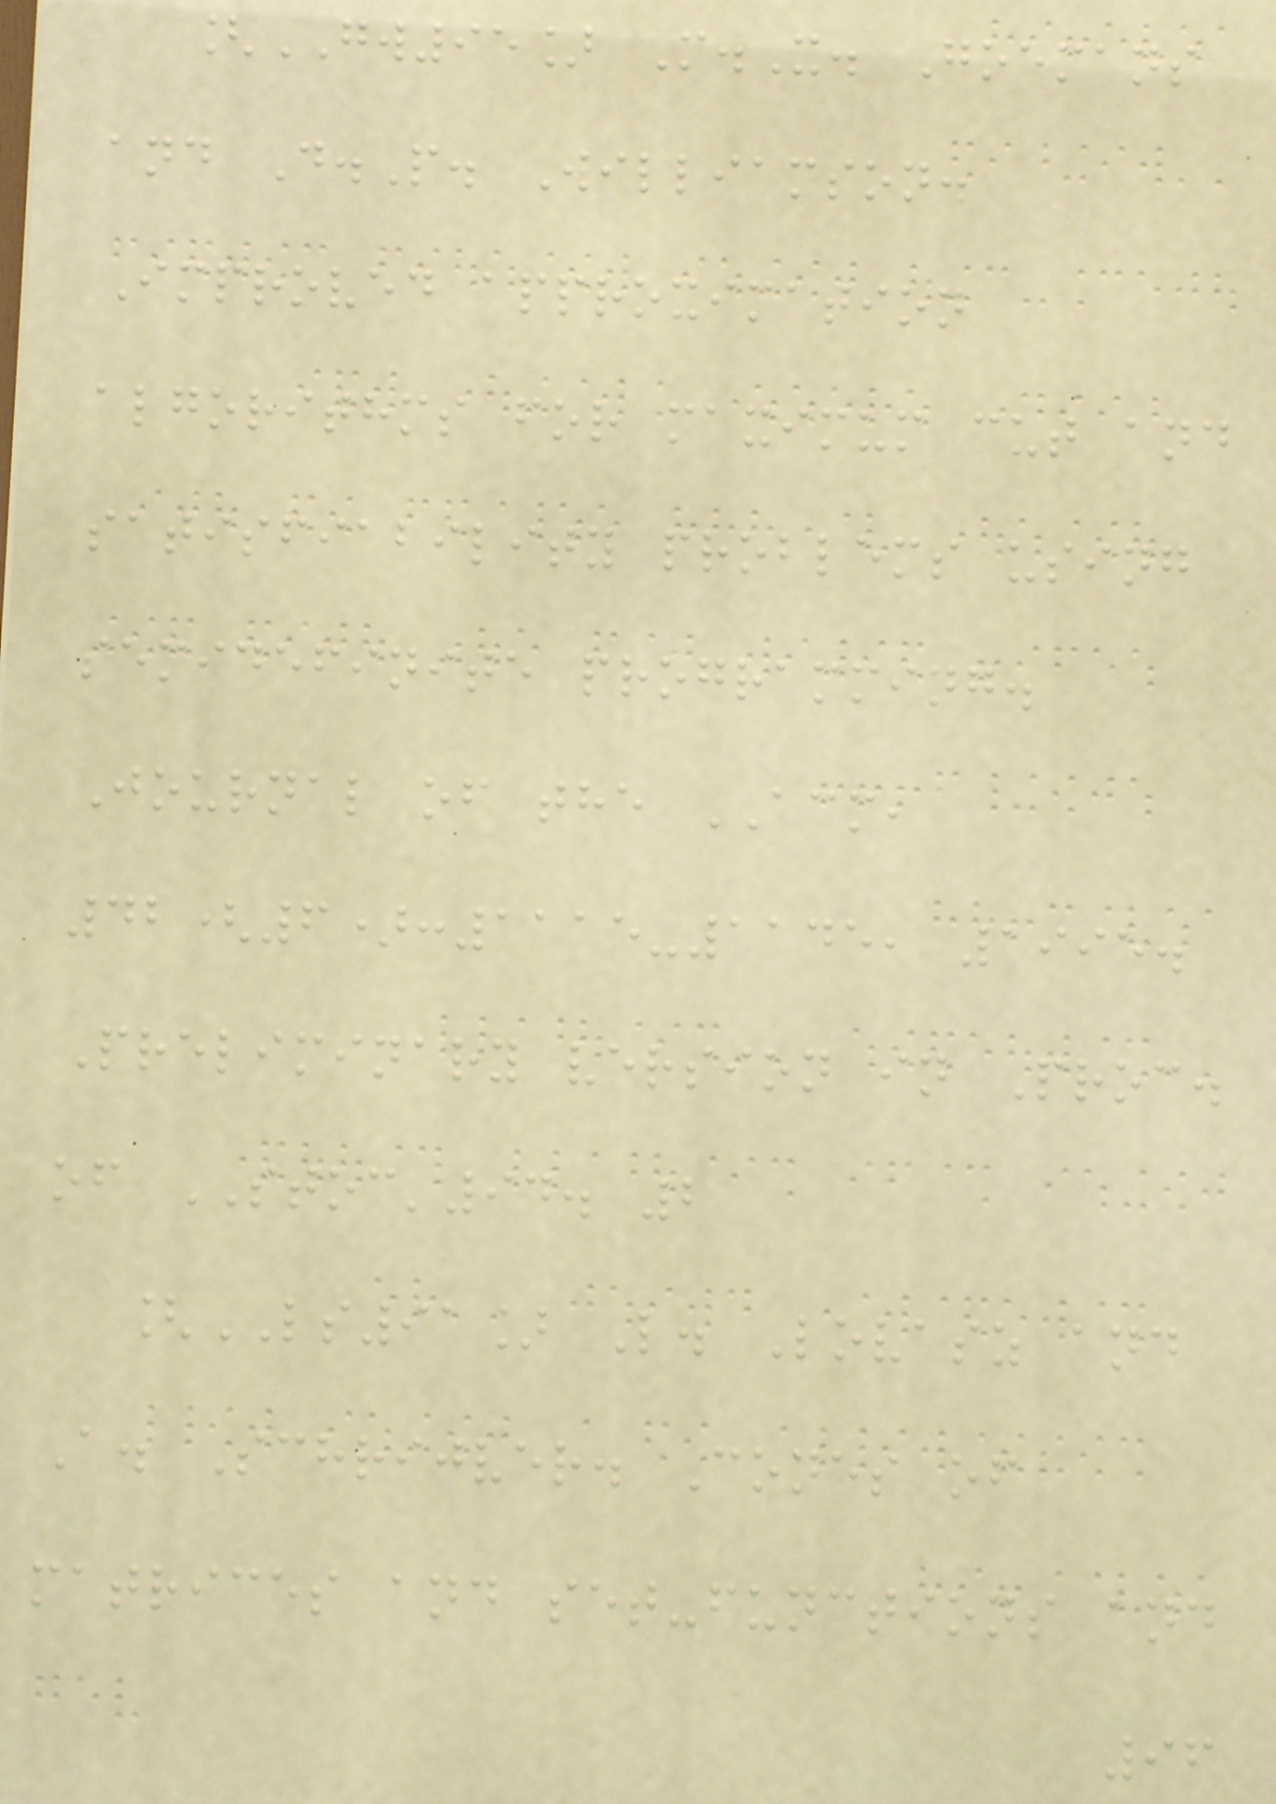[GW95] M.X. Goemans
and D.P. Williamson.
Improved approximation
algorithms for maximum cut and
satisfiability problems using
semidefinite programming.
Journal of the ACM,
42(6):1115-1145, 1995.
Preliminary version in Proc.
of STOC'94. 2
[LS91] L. Lovasz and
A. Schrijver. Cones of
matrices and set-functions and
96
